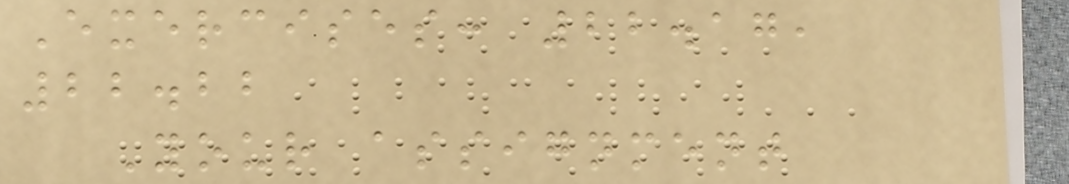Exercises: 22.17,
22.22
Your assignment
